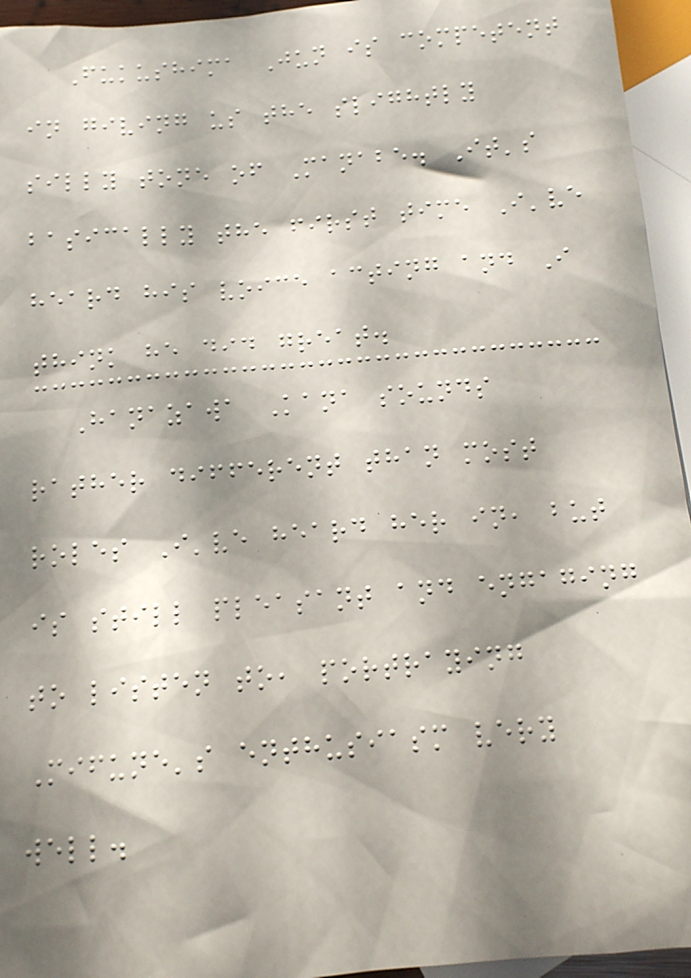Fukushima Jun is competent
in giving us the slightly
silly tone of Manabe. It's
basically the first time I've
heard his voice acting and I
think he did great.
Hanazawa Kana sounds
rather different than most
roles I've heard her in, but
is still pleasant and engaging
to listen to, portraying
Mifune's enthusiasm very
well.
